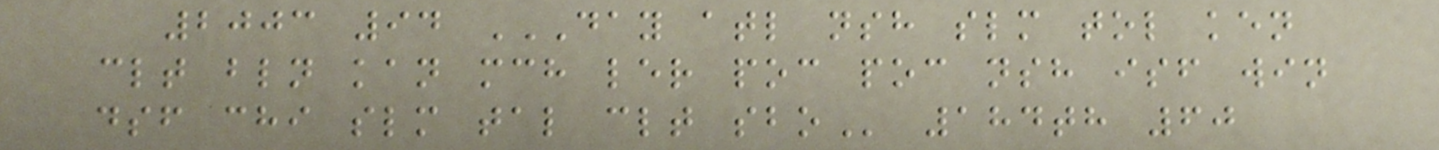2003 94 DAY ATL NSH SLM TOL KEN
CLT BLN KAN MCH LER POC POC NSH ISF WIN
DSF CHI SLM TAL CLT SBO 184th 60
